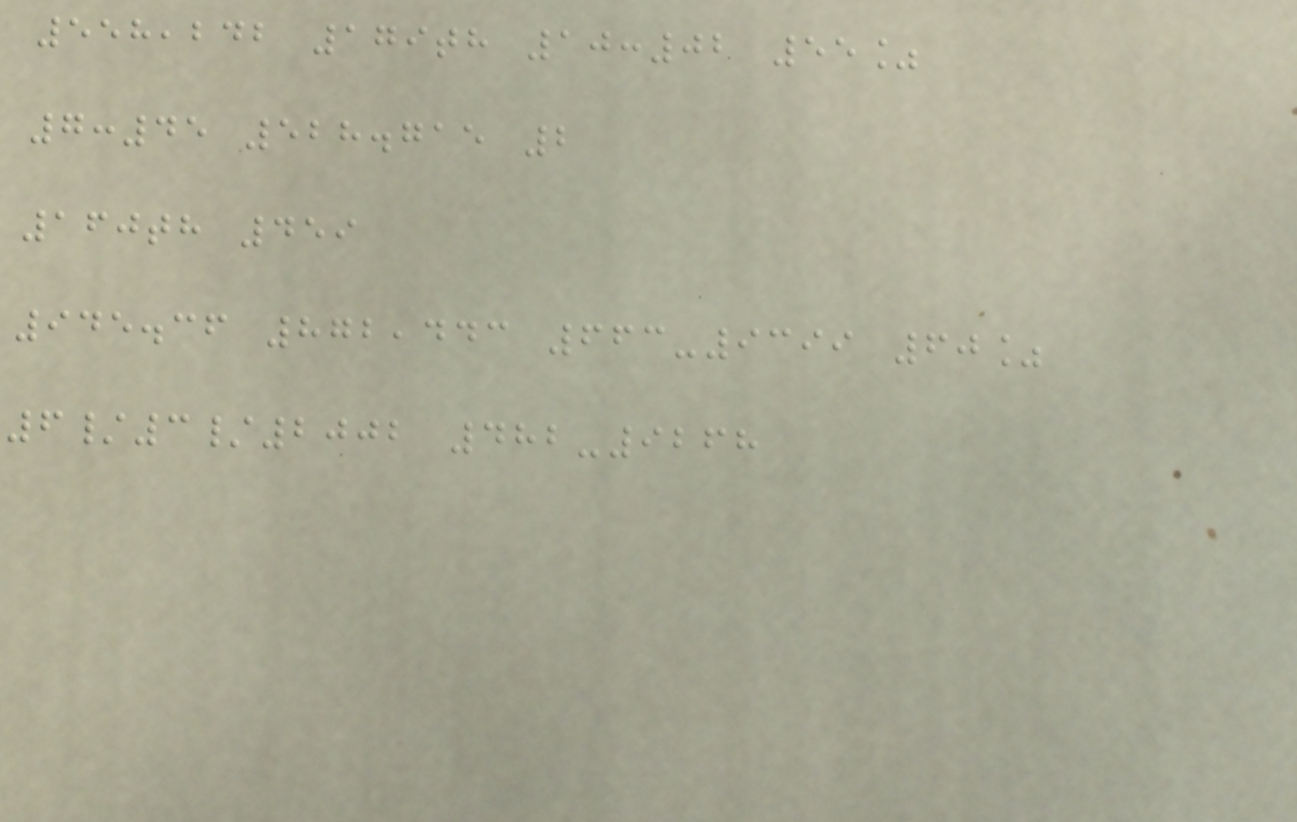558,242 179th 10:02 55%
7:45 528.715 2
160th 459
945.36 872,443 663-9399 60%
6/3/2002 482-9268
